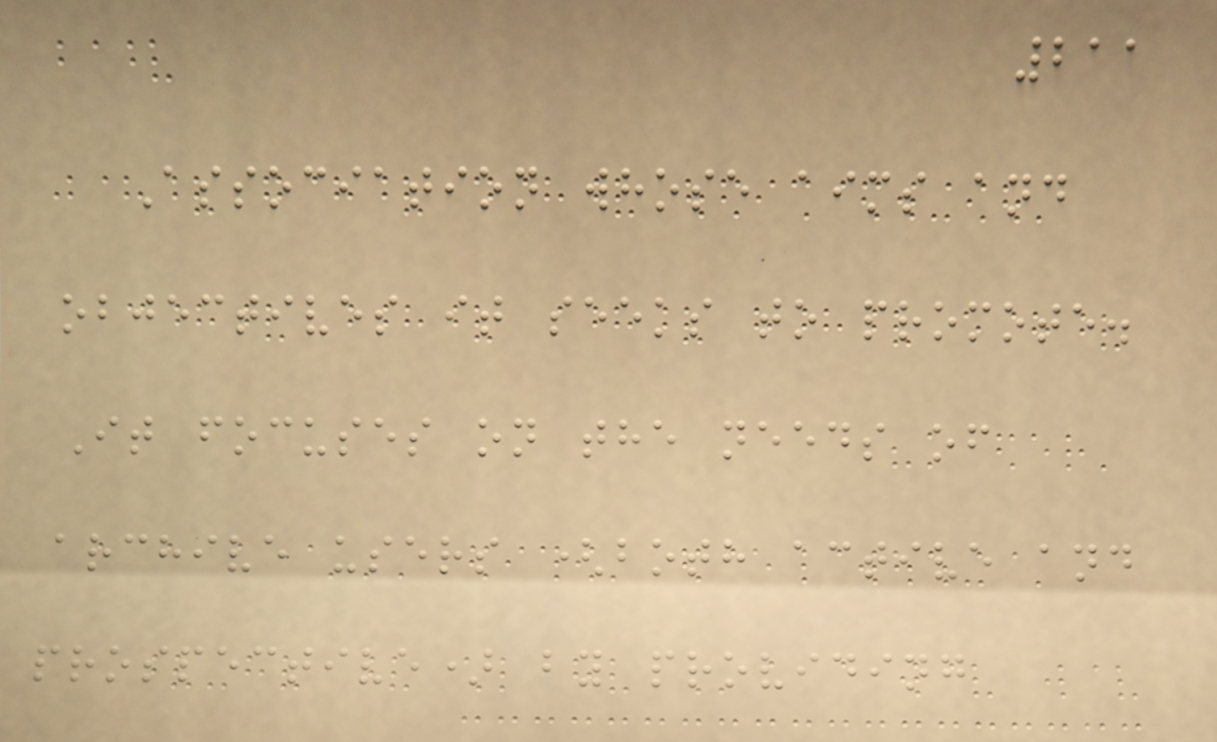211
Association whose aims and
objectives it seeks to promote.
It focuses on the needs of
archive users (both active and
prospective) by providing
